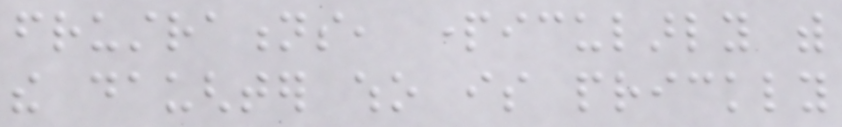frustrations, particularly with
the daughter who is prickly
